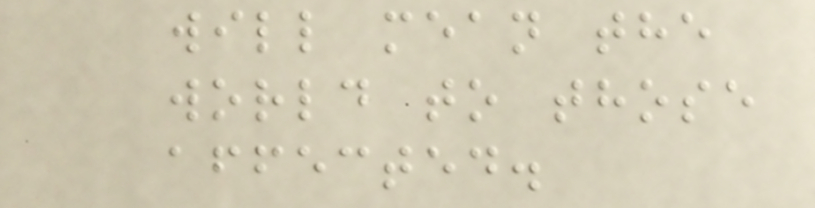will mean the
world to those
affected.
